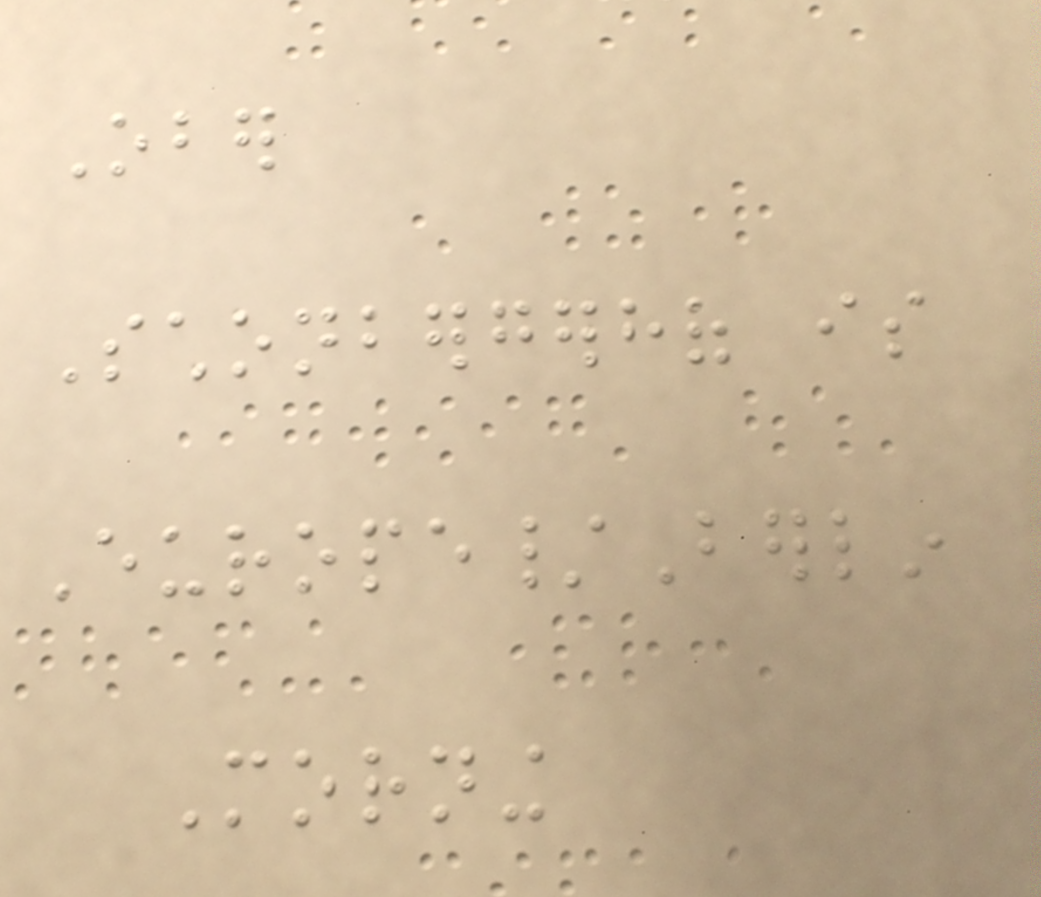Ober
Schonbergerhof is
Europe/Berlin
Morning
